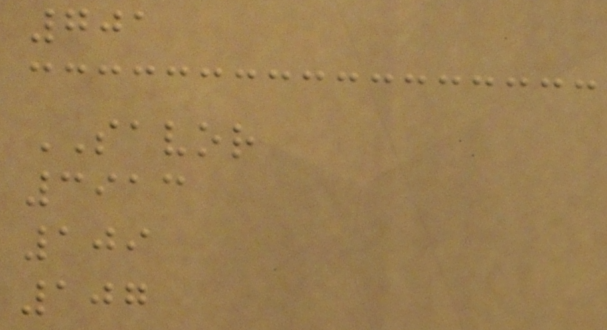701
SAVOR
3913
109
107
